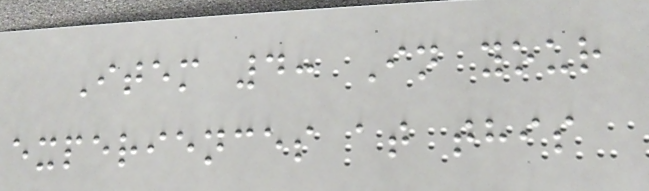Item 4: In your
experiences at this
